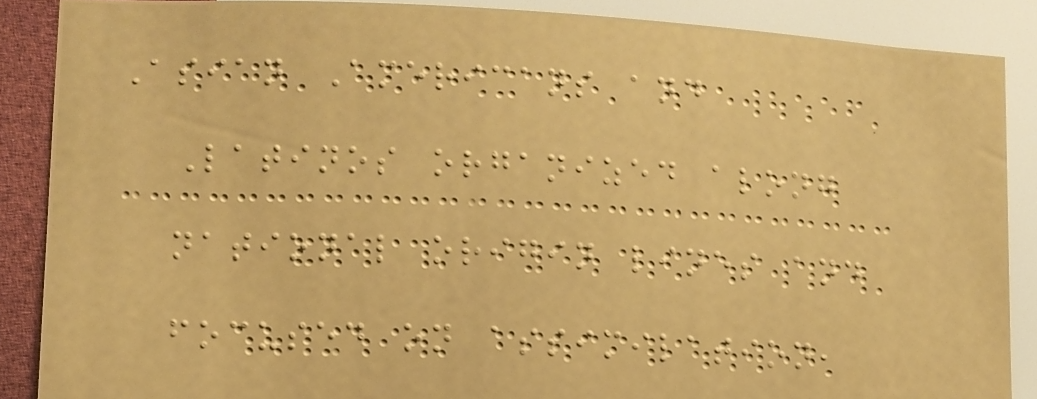Asian Americans and
Latinos organized along
national origin lines and
focused on assimilation,
